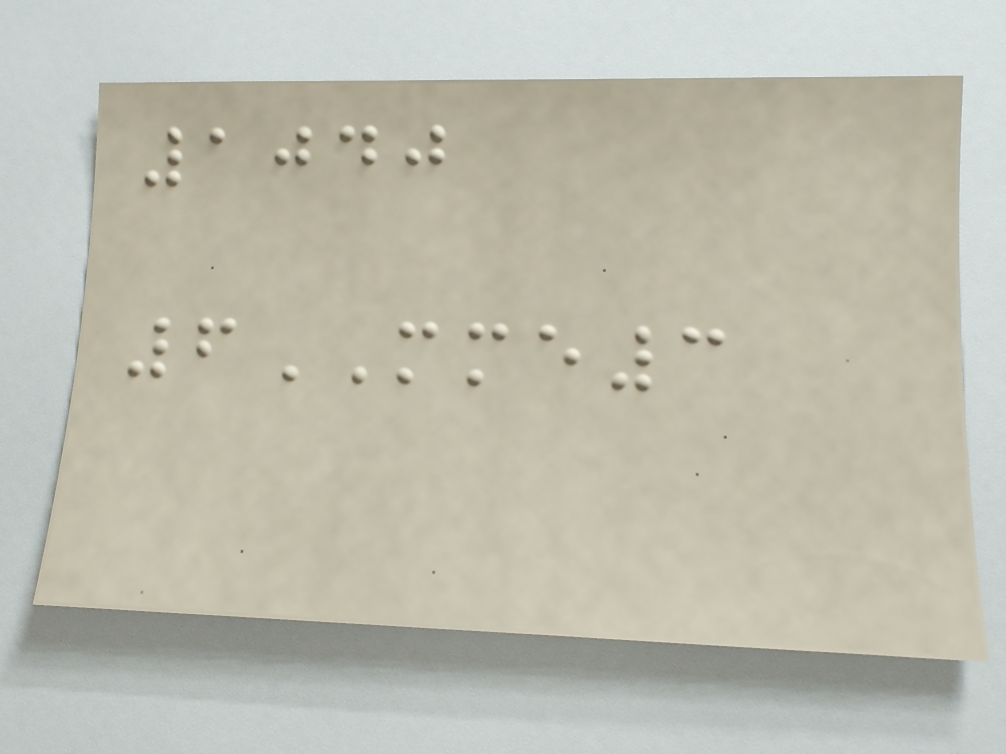1040
6MME3
